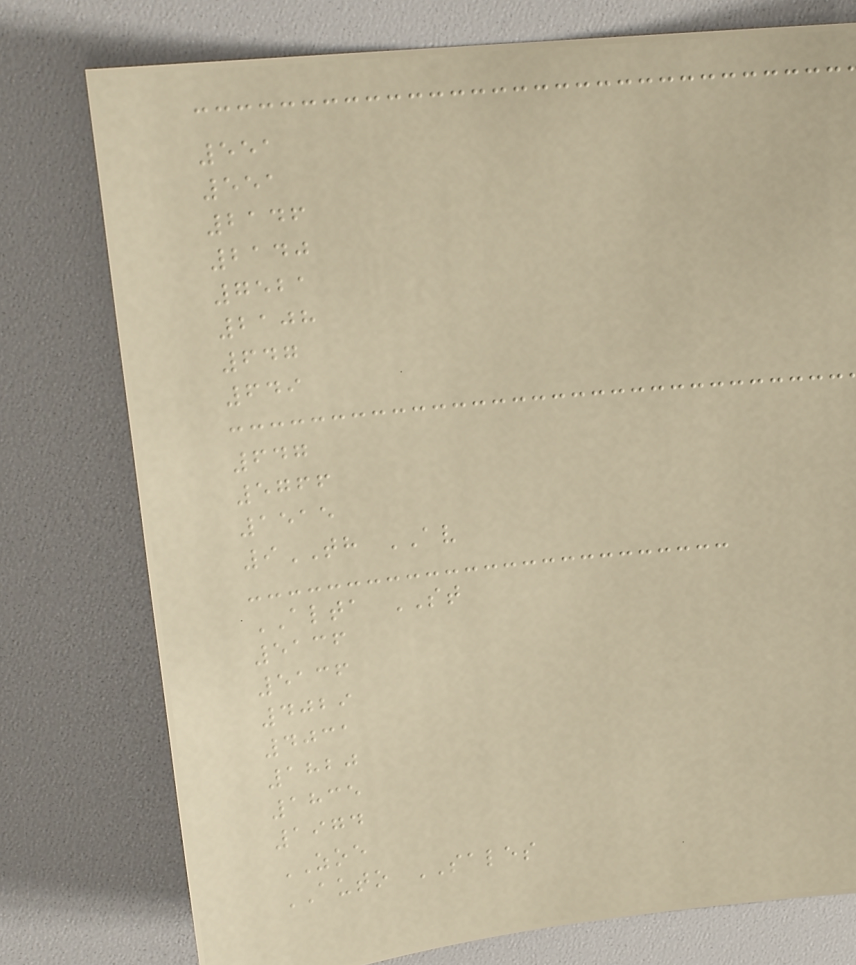551
551
2146
2140
7521
2108
647
649
647
5766
1515
9TH AV
ALTA ST
5136
5136
4029
4031
1820
1835
1974
ZOE
AUTO SALES
